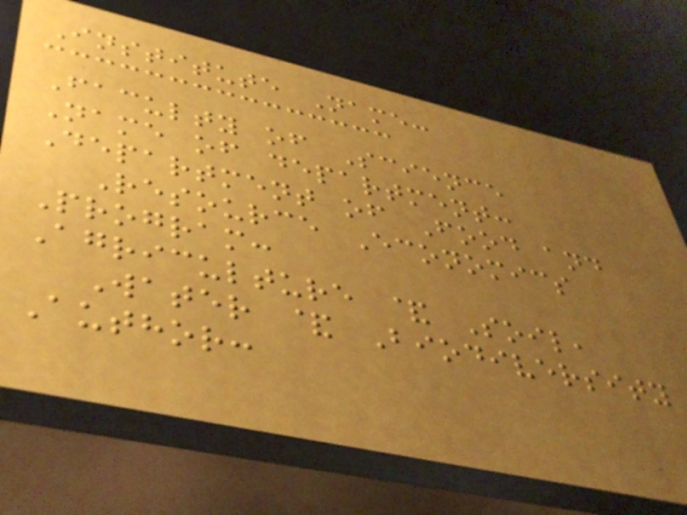Institute Name:
Faculty of Science
Name of department:
Department of Food and
Resource Economics
Program:
Agriculture & Soil,
Water & Biodiversity
Author:
